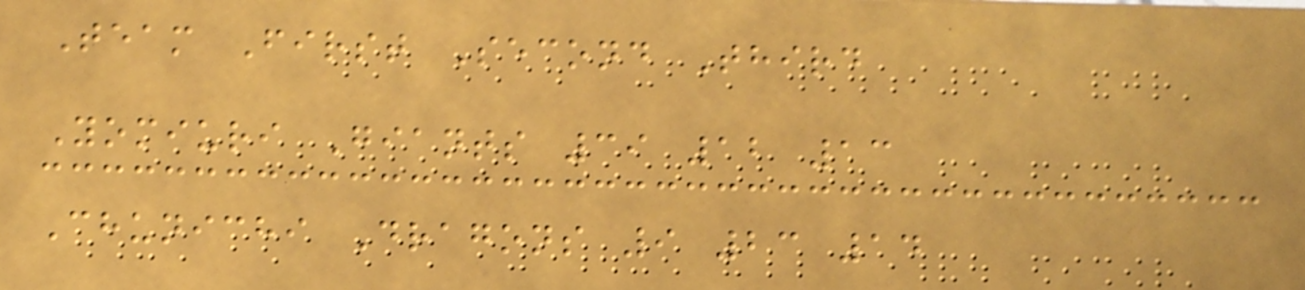Team First Second Third
Yomiuri Giants 39 12 13
Chunichi Dragons 9 23 14
